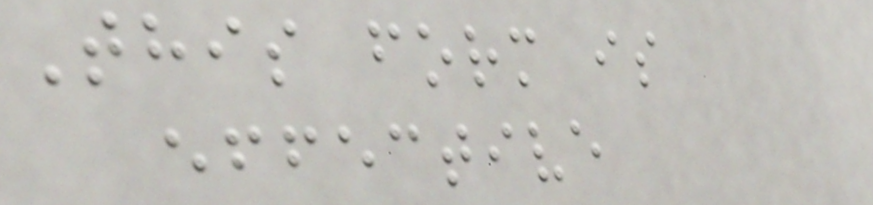This form is
effective
